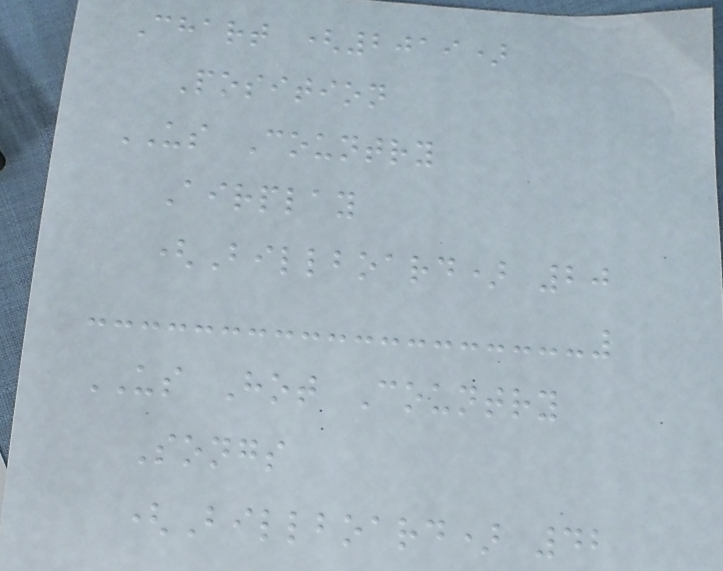Chart (2019)
Position
US Country
Airplay
(Billboard) 20
US Hot Country
Songs
(Billboard) 42
